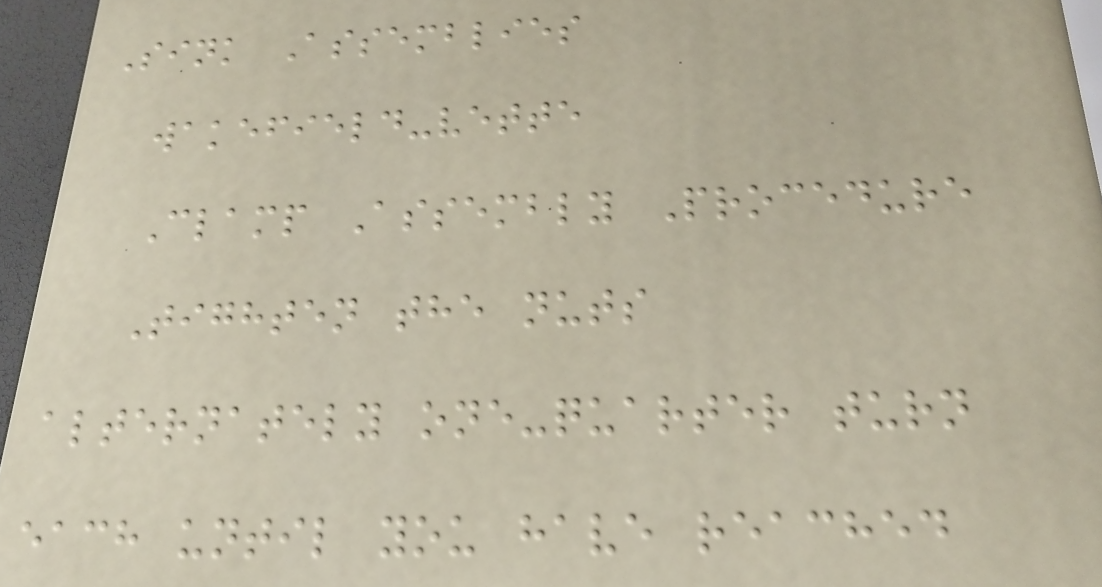Sink Assemblies
wakefield-vette
Clamp Assembly Procedure
Tighten the nuts
alternately one-quarter turn
each until you have reached
